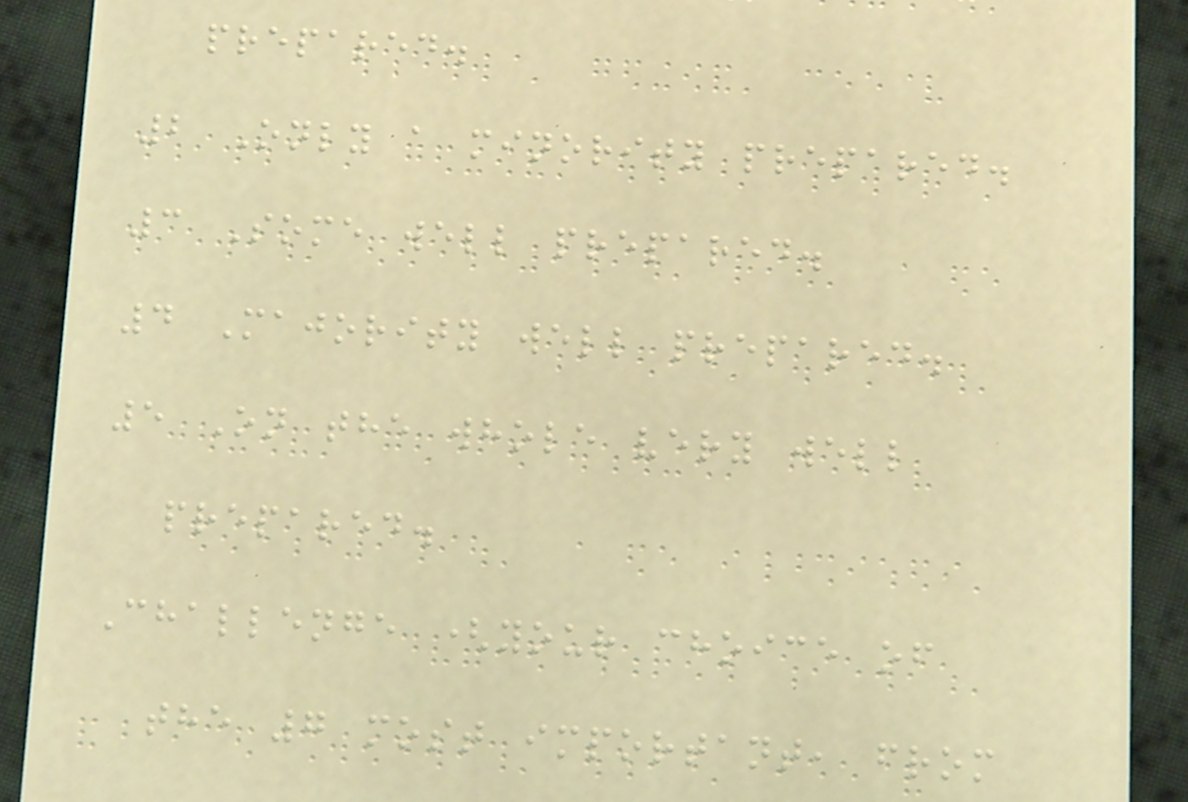prepared.
2 Only a minority prepared.
3 Some well prepared.
4 Majority well prepared.
5 On the whole very well
prepared.
Challenge (your choice of
the 7 most important, from
